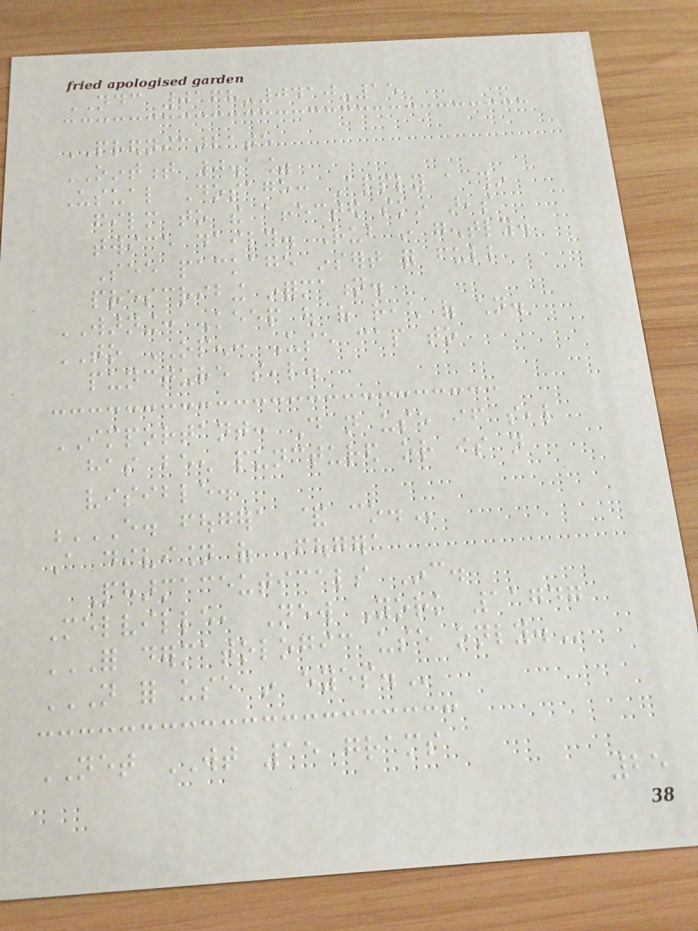NDC 0168-0410-15
PREDNICARBATE
OINTMENT 0.1%
Usual Dosage: Apply a thin
film to the affected skin areas
twice daily. Rub in gently.
See package insert for full
prescribing information.
WARNING: Keep out of reach of children.
TO OPEN: Use cap to
puncture seal.
IMPORTANT: Do not use if seal
has been punctured or is not
visible.
E. FOUGERA & CO.
A division of Fougera
Pharmaceuticals Inc.
Melville, New York 11747
FOR DERMATOLOGIC USE ONLY.
NOT FOR USE IN EYES.
NET WT 15 grams
25
